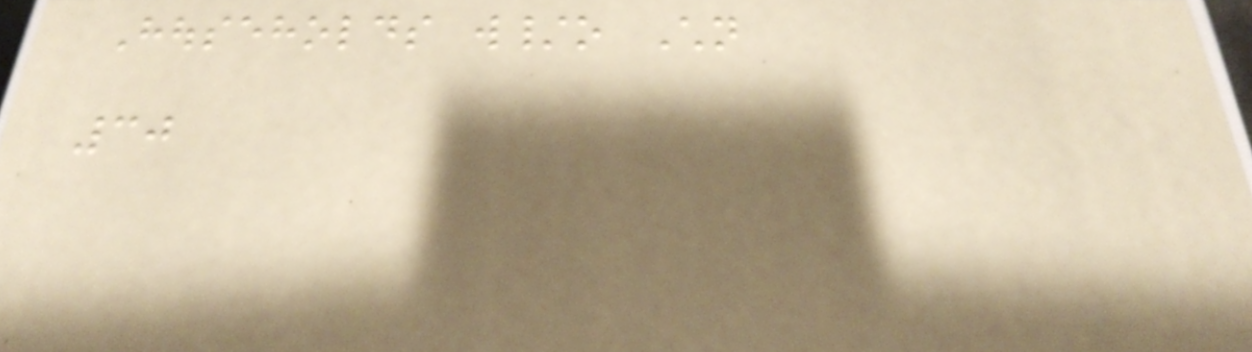Households w/o Children
30
